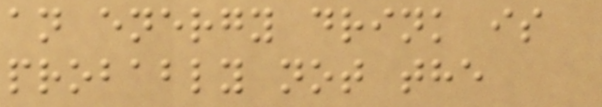an energy drink is
probably not the
